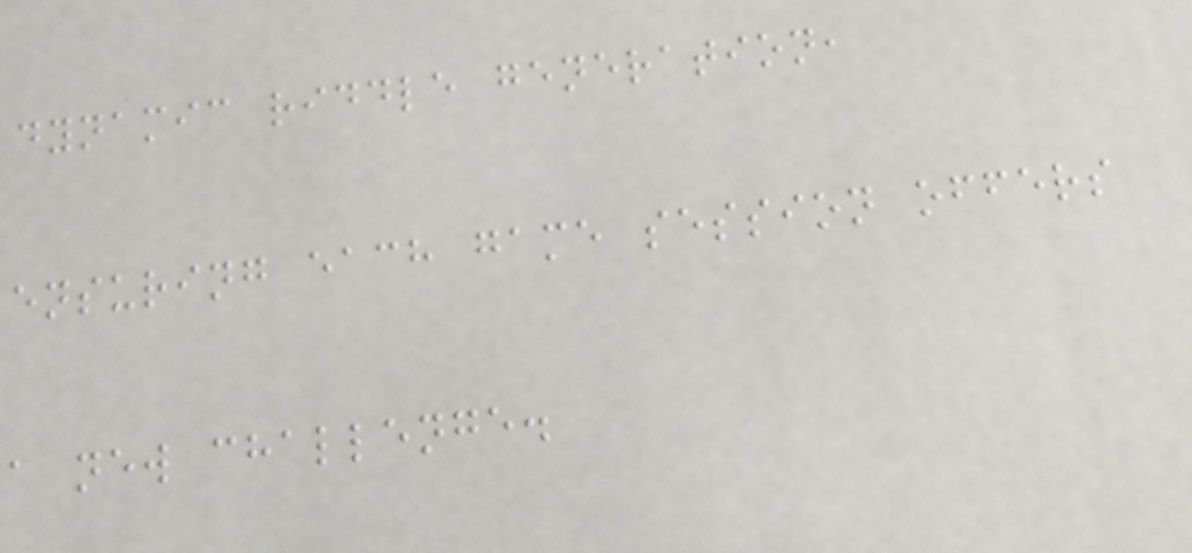dynamic riddle generation,
ensuring each game session offers
a new challenge.
